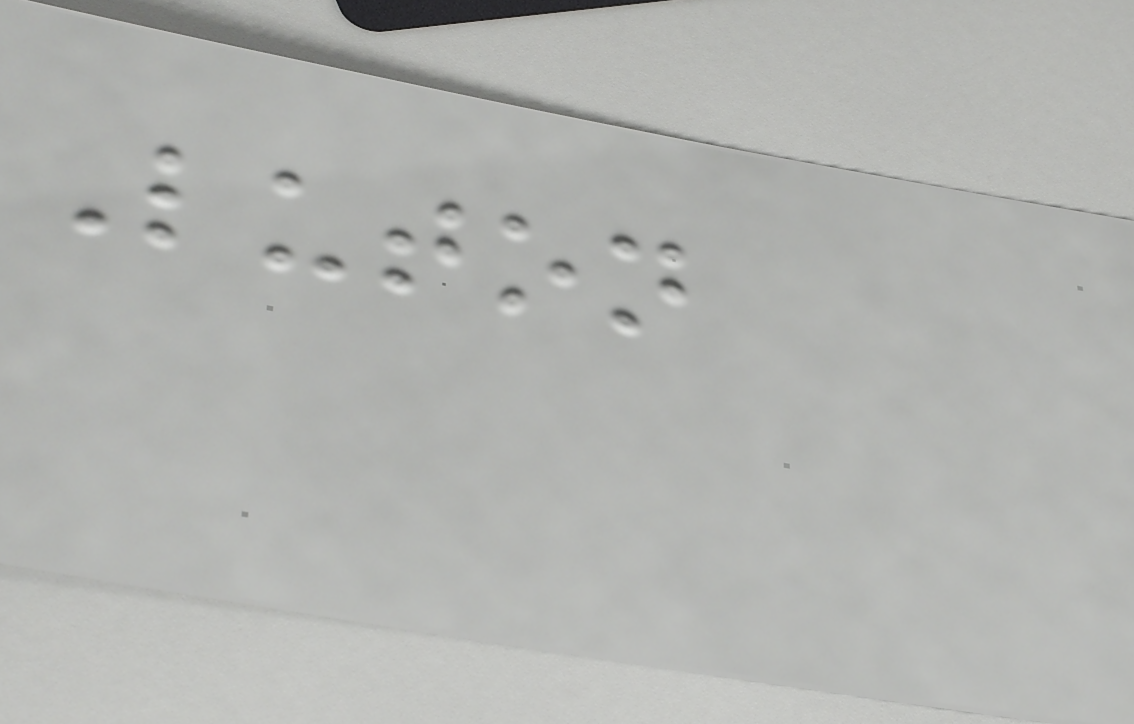Luton
